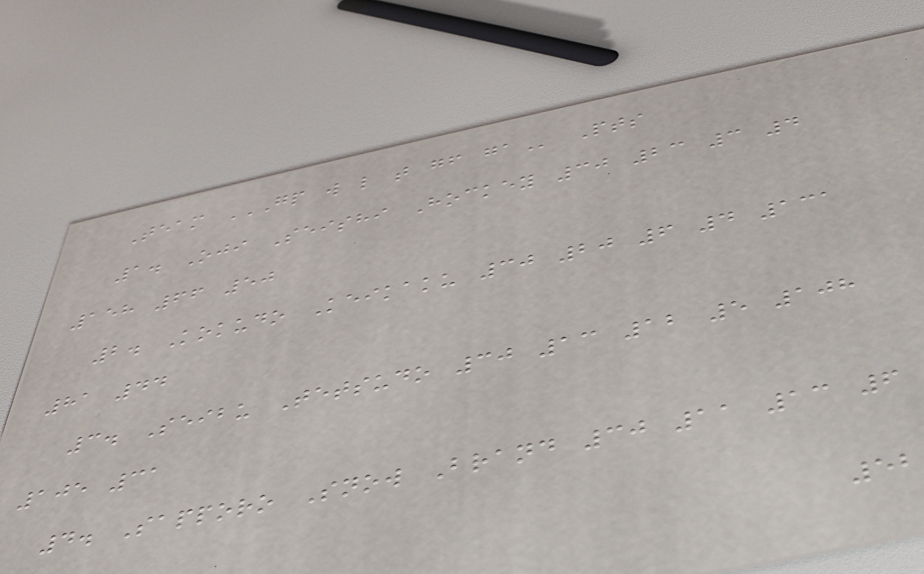Team GP W L T GF GA Pts
1. Oji Seishi Hockey 30 23 3 4
158 66 50
2. Kokudo Keikaku 30 20 6 4 131
81 44
3. Seibu Tetsudo 30 13 12 5 108
105 31
4. Sapporo Snow Brand 30 11 13 6
52
